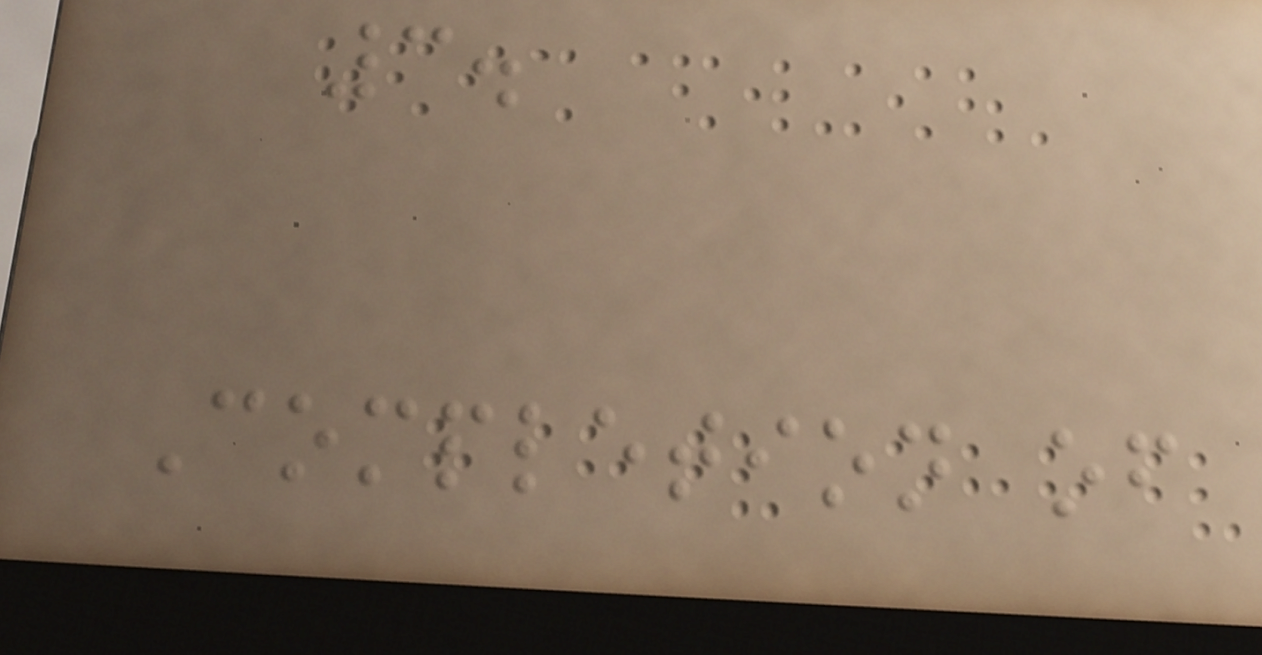3.
Completion of
